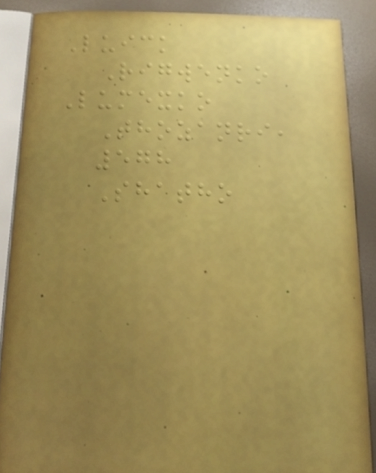Luick
Rigwenko
Lumexko
Thozanri,
578
Shatho
